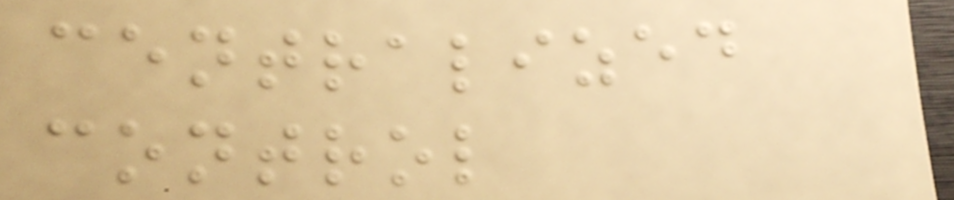centralized
control
